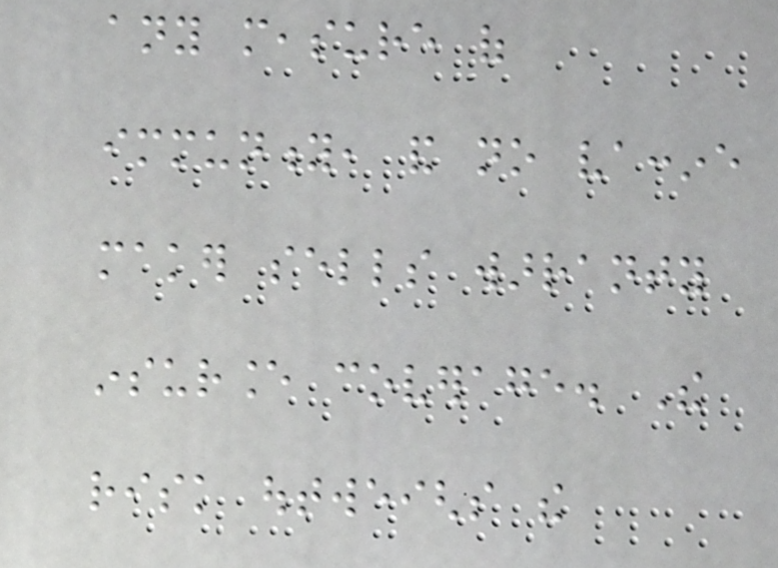any measure of
immunity, and no vaccine
maker sells warranty
insurance coverage. The
risk outweighs the
